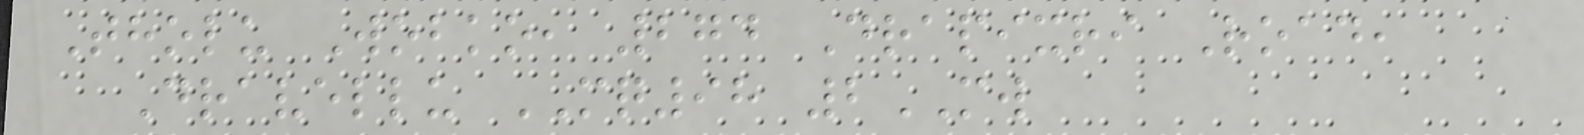Tholu Wobko, 274 Drapixri Road,
Dravellu MQ98 2MW
